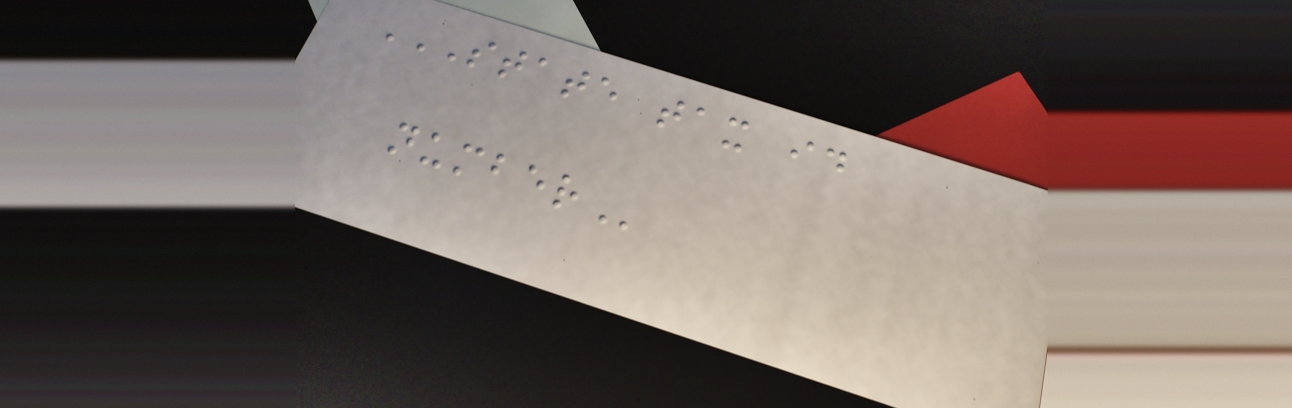STATE TAX ID
NUMBER
